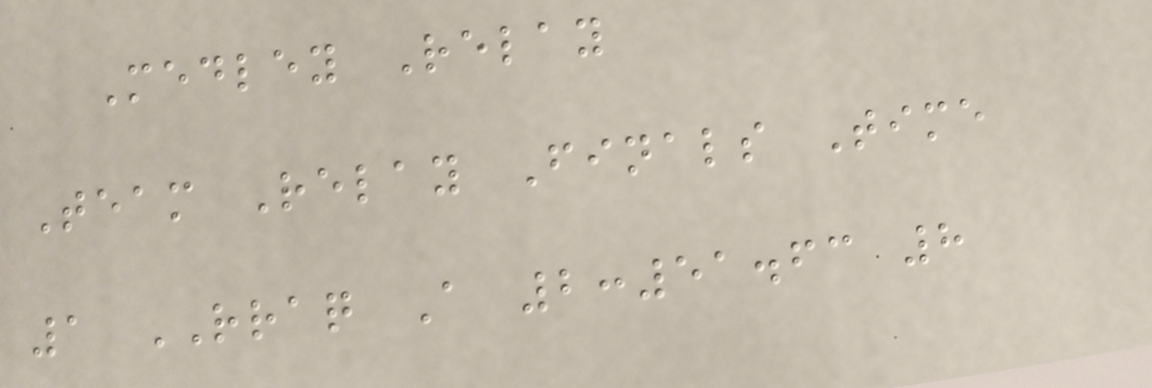Medley Relay
Team Relay Finals Time
1 RRAQ A 2:51.63 8
